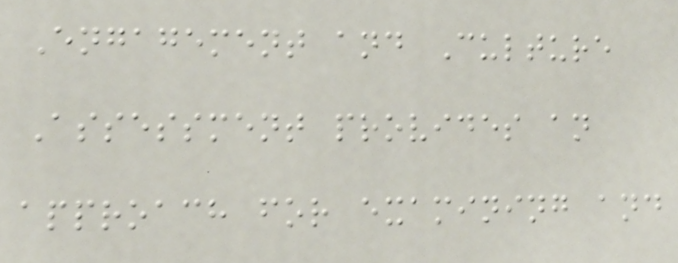Engagement and Culture
Assessment provides an
approach for examining and
